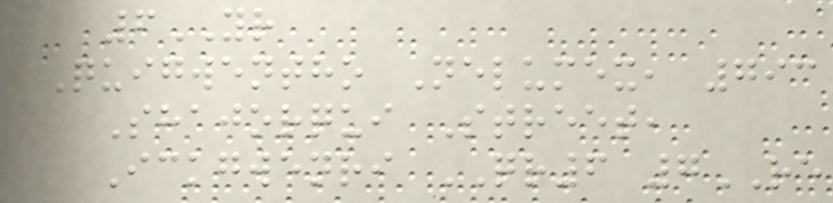6YR
Quigwentho Nelumex, 793
Shajorqui Street,
Ickgwenri QR6 7RE
